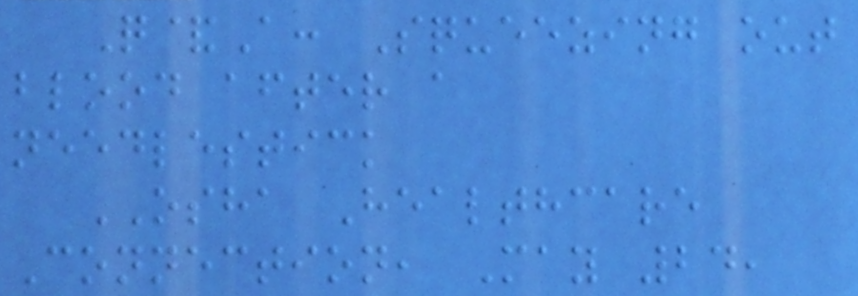Q&A: Squeezing out
blood after a
needlestick
OSHA Healthcare
Connection, May 24,
